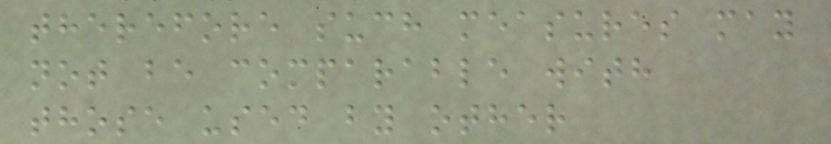therefore such measures may
not be comparable with
those used by other
